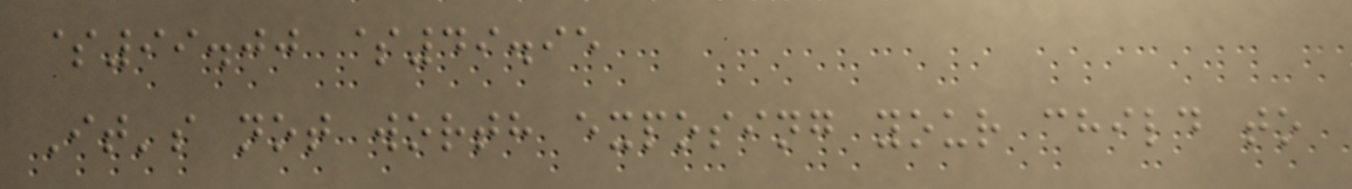$99.00 $49.95
It's not worth exposing your child to
